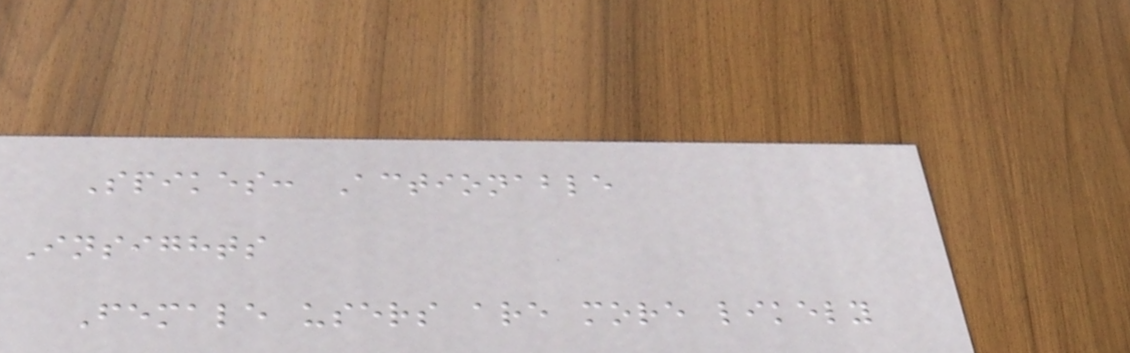Spikes: Actionable
Insights
Female users are more likely
